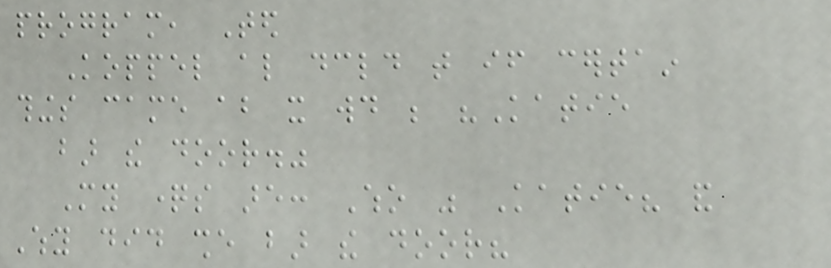program, Ted
Koppel also declared that if certain
things came about it would be "Katie
bar the door."
My questions are: Who was Katie? and
Why did she bar the door?
